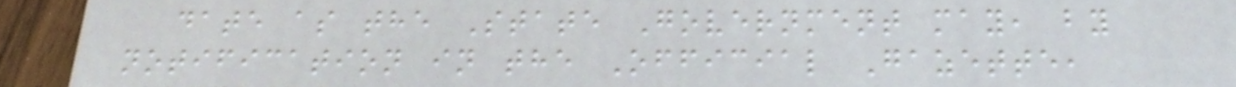date as the State Government may, by
notification in the Official Gazette,
